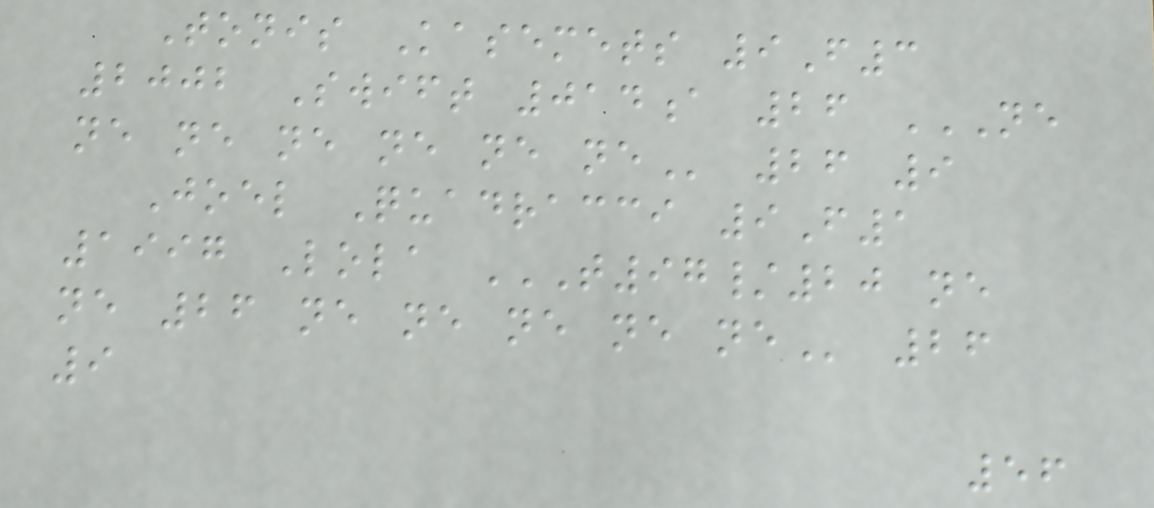Tonis Kasemets 9F3
2002 Swift 014a 26 NE
NE NE NE NE NE NE 26 9
Joel Quadracci 9F1
1997 Lola T97/20 NE
NE 26 NE NE NE NE NE 26
9
56
